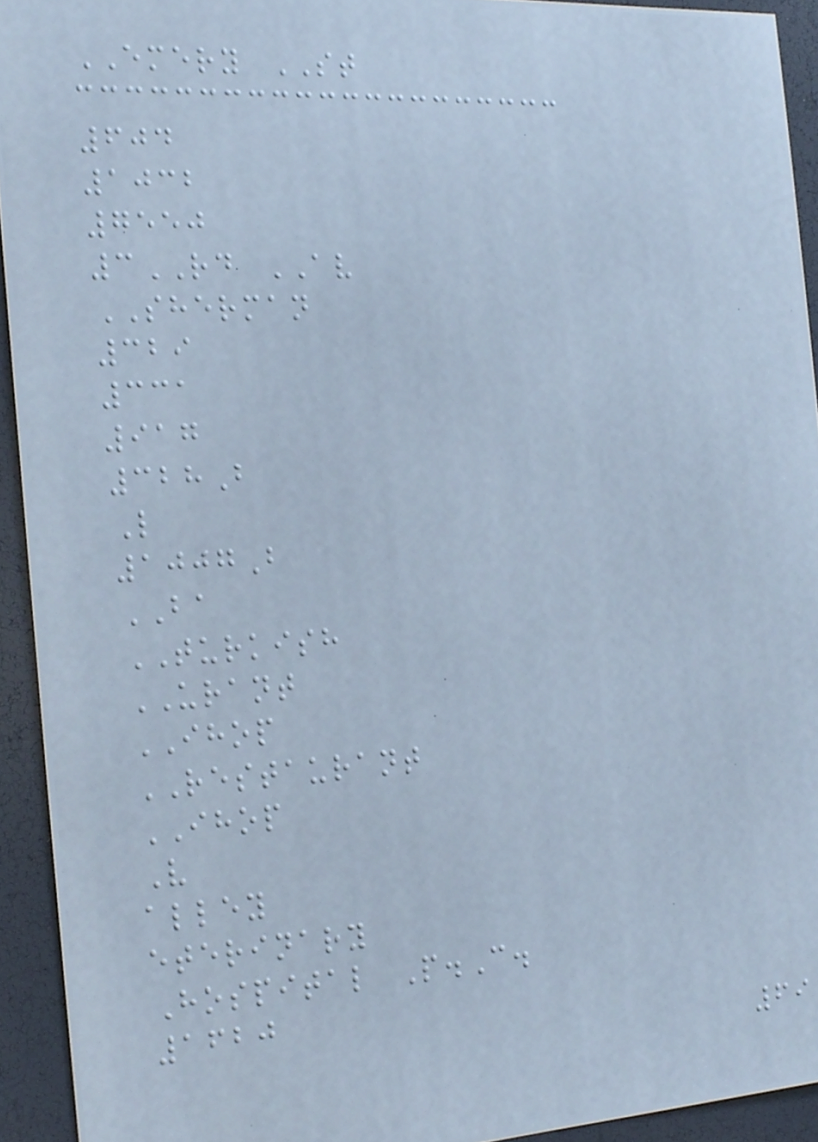EMERY ST
604
1032
7550
3RD AV
SHERMAN
329
331
917
328B
L
1007B
BA
TURKISH
URANT
IHOP
RESTAURANT
IHOP
V
alley
eterinary
Hospital P.C.
1620
69
